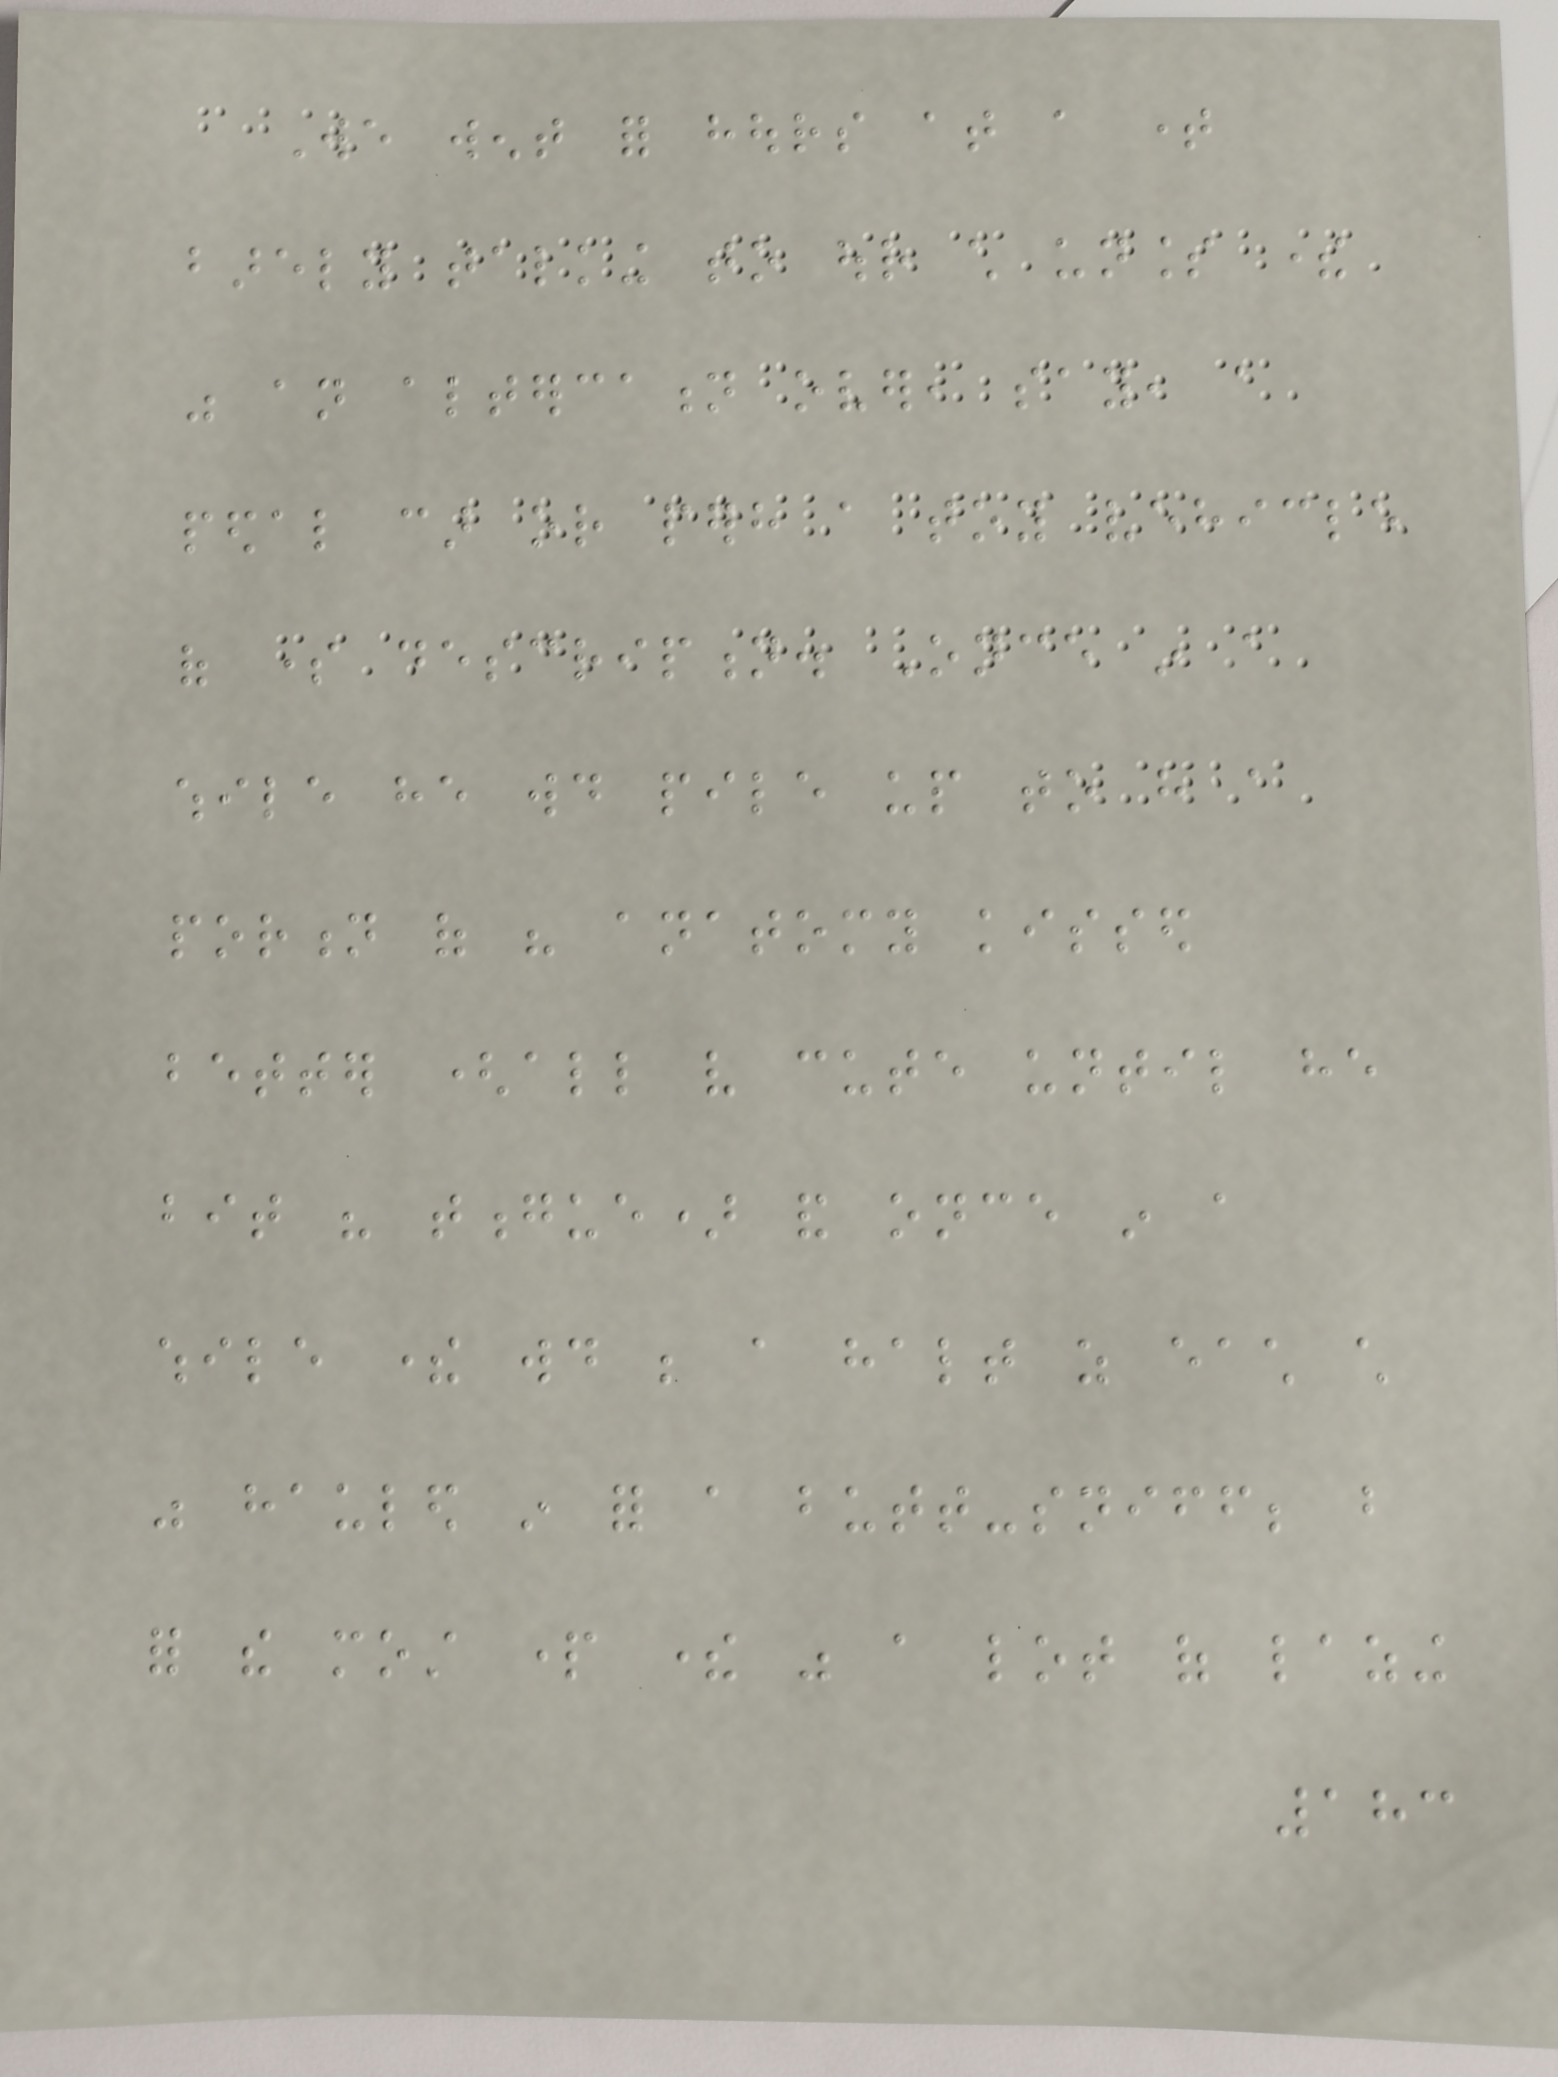We went for hours at a time
barely talking to our child unless there
was an altercation over, say, a
pedal car or perhaps a toy vehicle
of some description. Once in a
while he would pile up to have a
portion of his anatomy kissed
better (all very cute until he
bit his tongue) and once in a
while there would be a halt as each child
was hauled in for a butt-sniff; but
for the most part there was a lot of lazing
183
